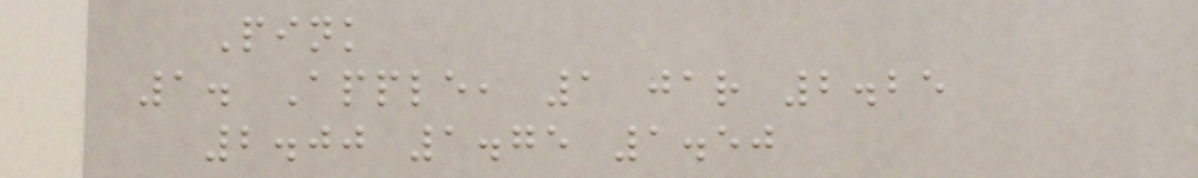Pink
1. Apple, 1 jar 2.25
2.00 1.75 1.50
